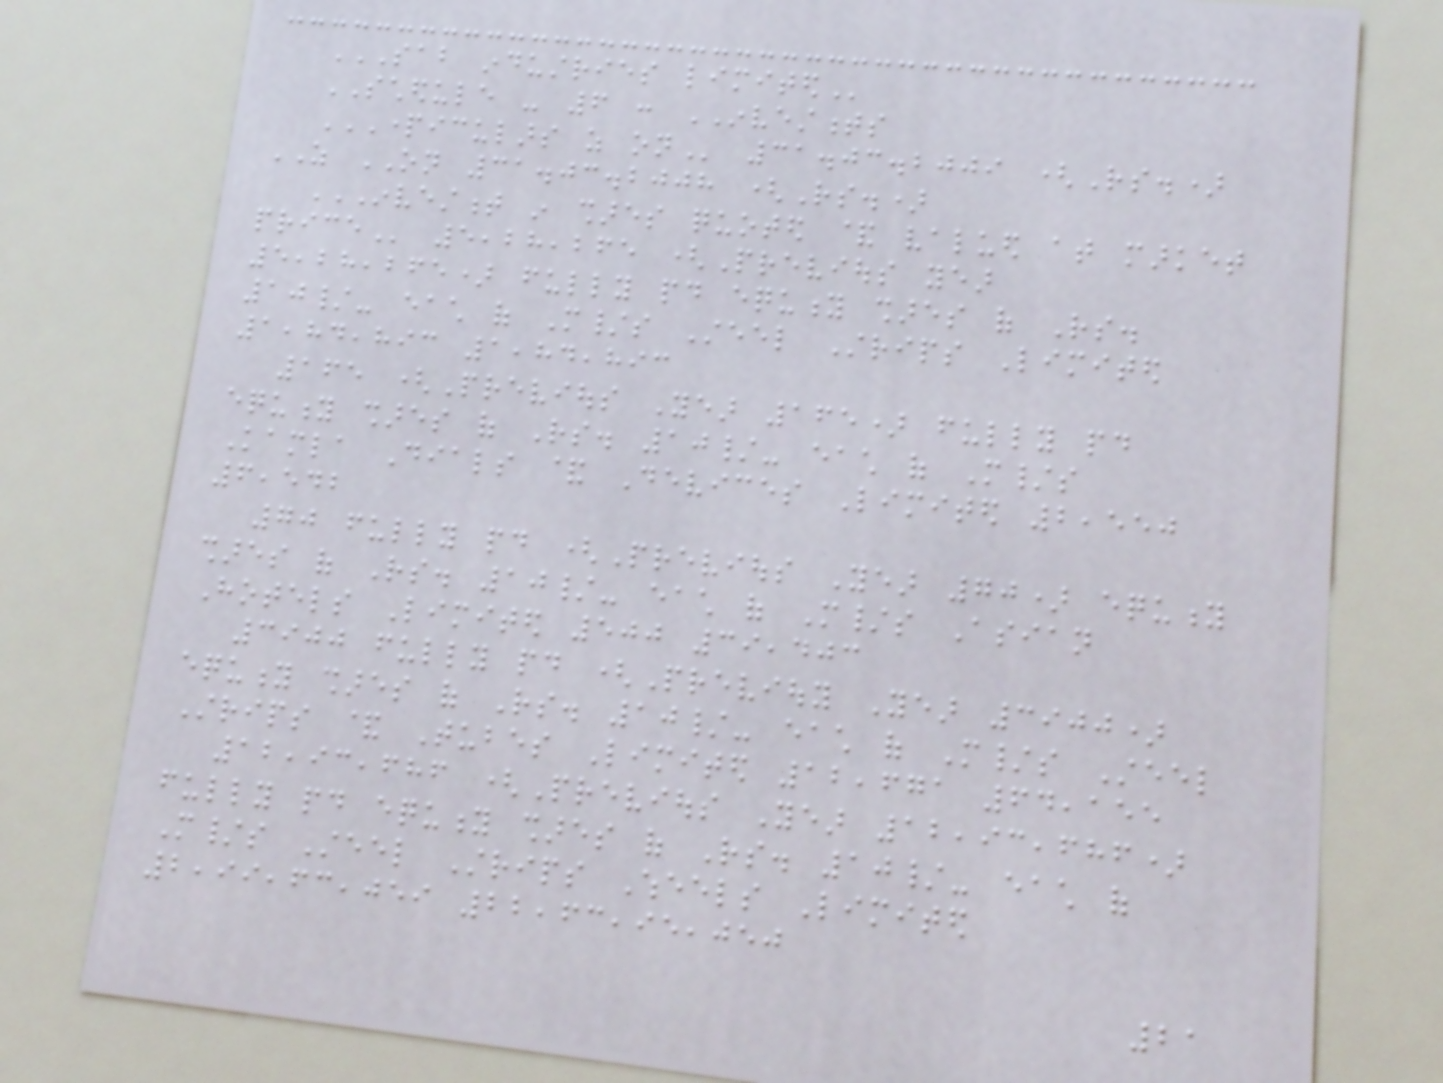SAB INDUSTRIES LIMITED
SCHEDULE - 6 : INVESTMENTS
PARTICULARS AS ON 31.03.2009 (Rs.)
AS ON 31.03.2008 (Rs.)
INVESTMENT IN SHARES QUOTED & VALUED AT MARKET
PRICE 5,28,265 (Previous year
5,28,265) fully paid equity shares of Rs.
10/- each of M/s Steel Strips Limited
1,84,893 1,84,893
165 (Previous Year 165) fully paid
equity shares of Rs. 10/- each of M/s
Kamla Dials & Devices Limited 2,550
6,542
70 fully paid (Previous Year 70) equity
shares of Rs. 10/- each of M/s Asian
Hotels Limited 500 39,403
3900 fully paid (Previouy Year 3900)
equity shares of Rs. 10/- each of M/s Steel
Strips & Tubes Limited 12,671 64,155
12,93,686 (Previous Year 12,93,686)
fully paid equity shares of Rs. 10/- each of
M/s Steel Strips Wheels Limited
2,99,63,059 22,63,95,050
21
